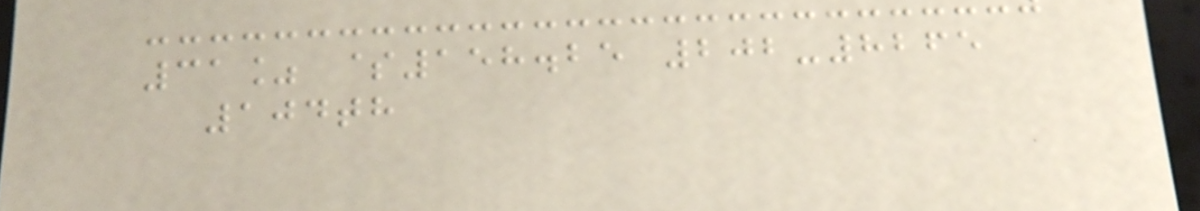31% $158.25 202-8265
104th
